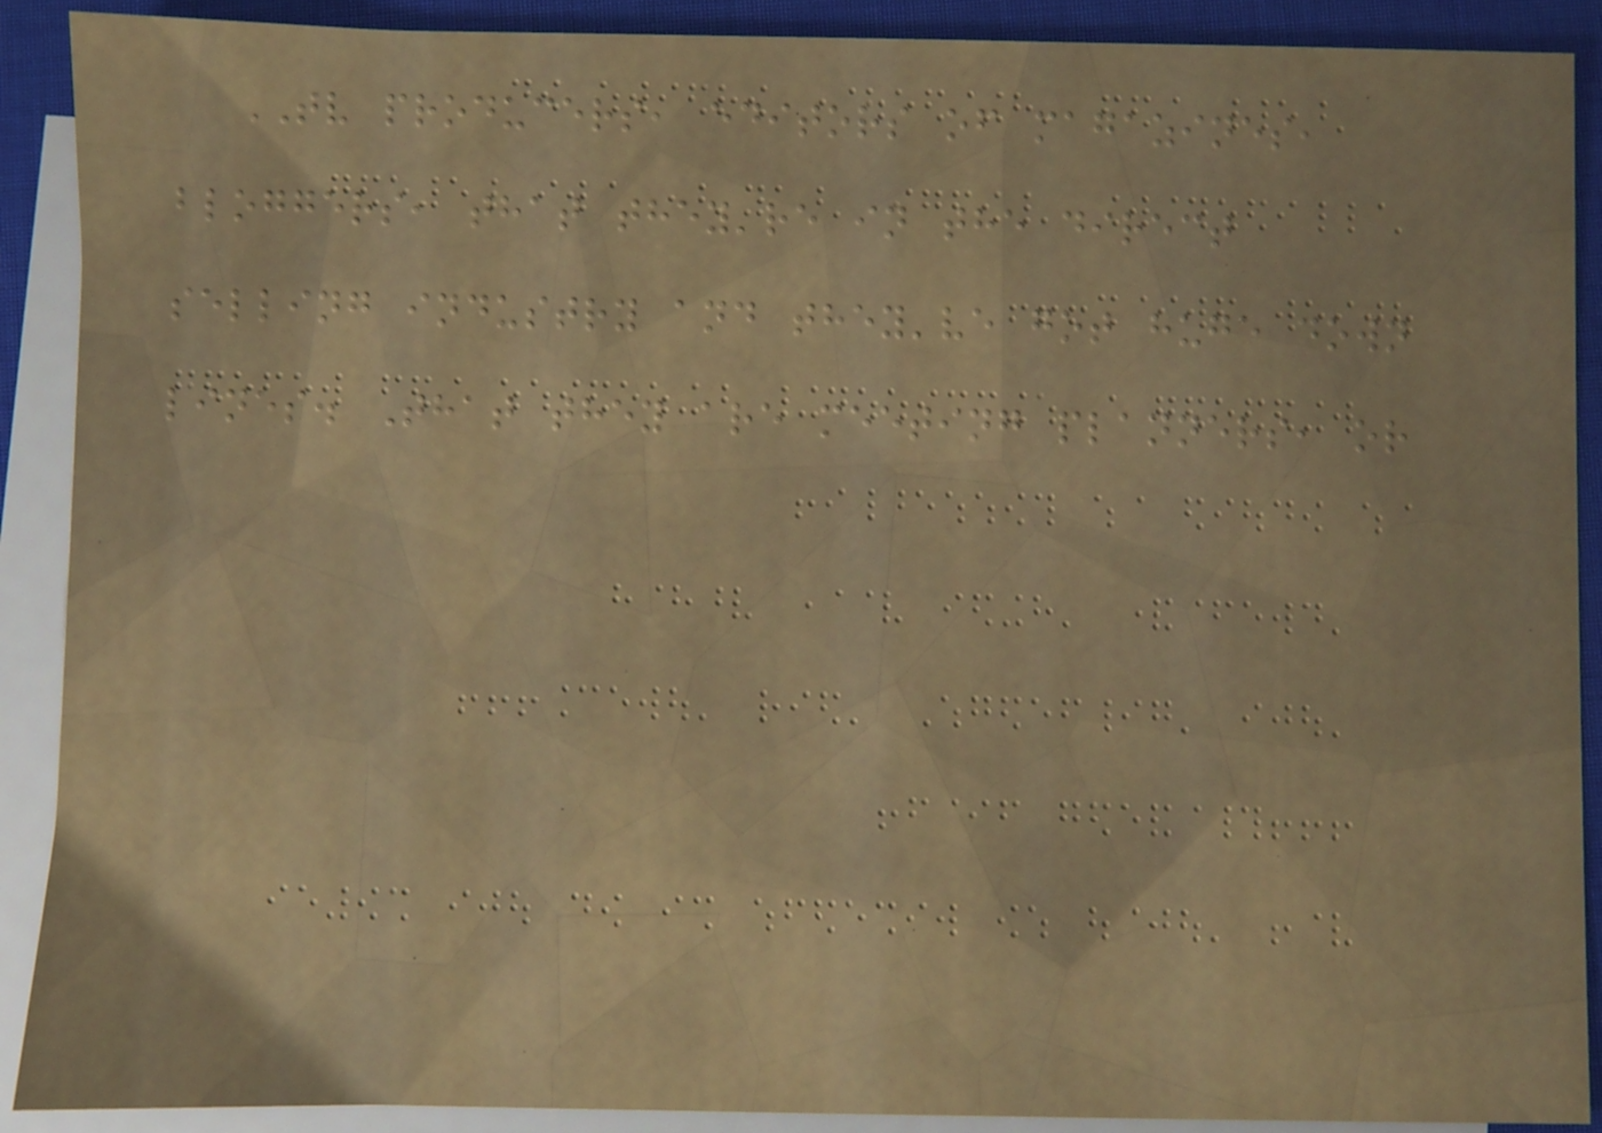TV producers, editors of magazines,
bloggers, that they're in the direct
selling industry and they've got huge down
lines. That they are meeting planners, or
